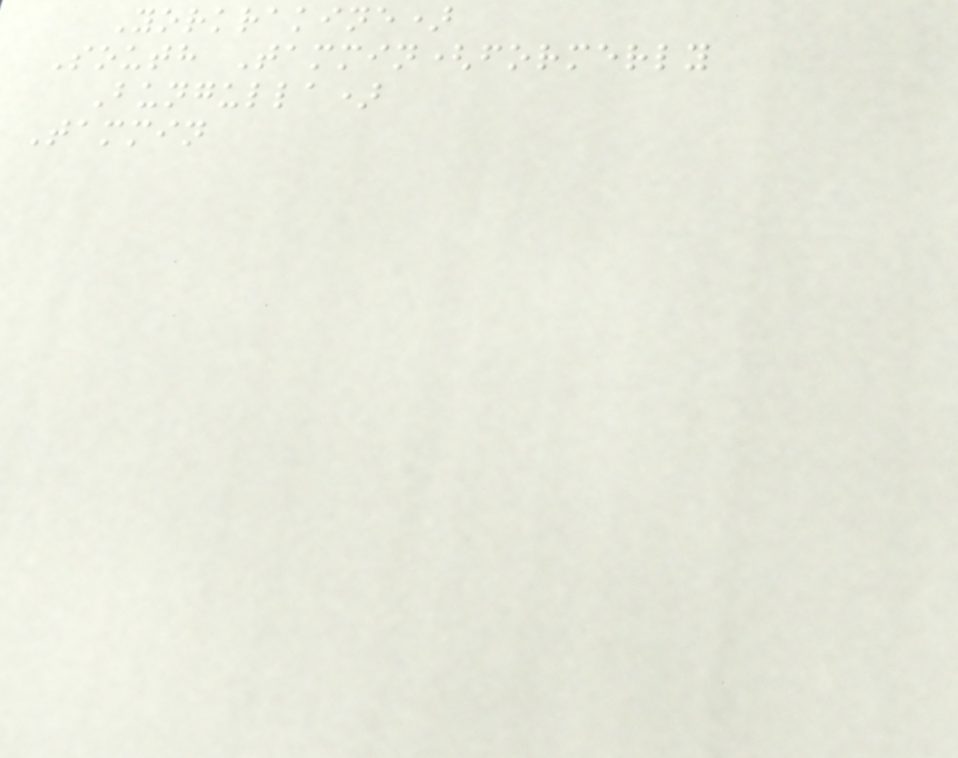Yorkrakine)
South Tammin(formerly
Bungulla)
Tammin
